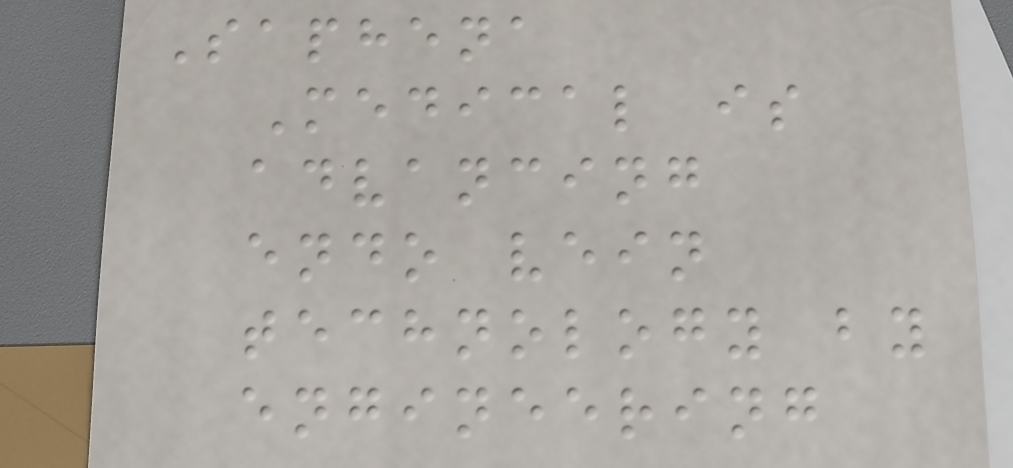Saphena
Medical is
advancing
endo vein
technology by
engineering
